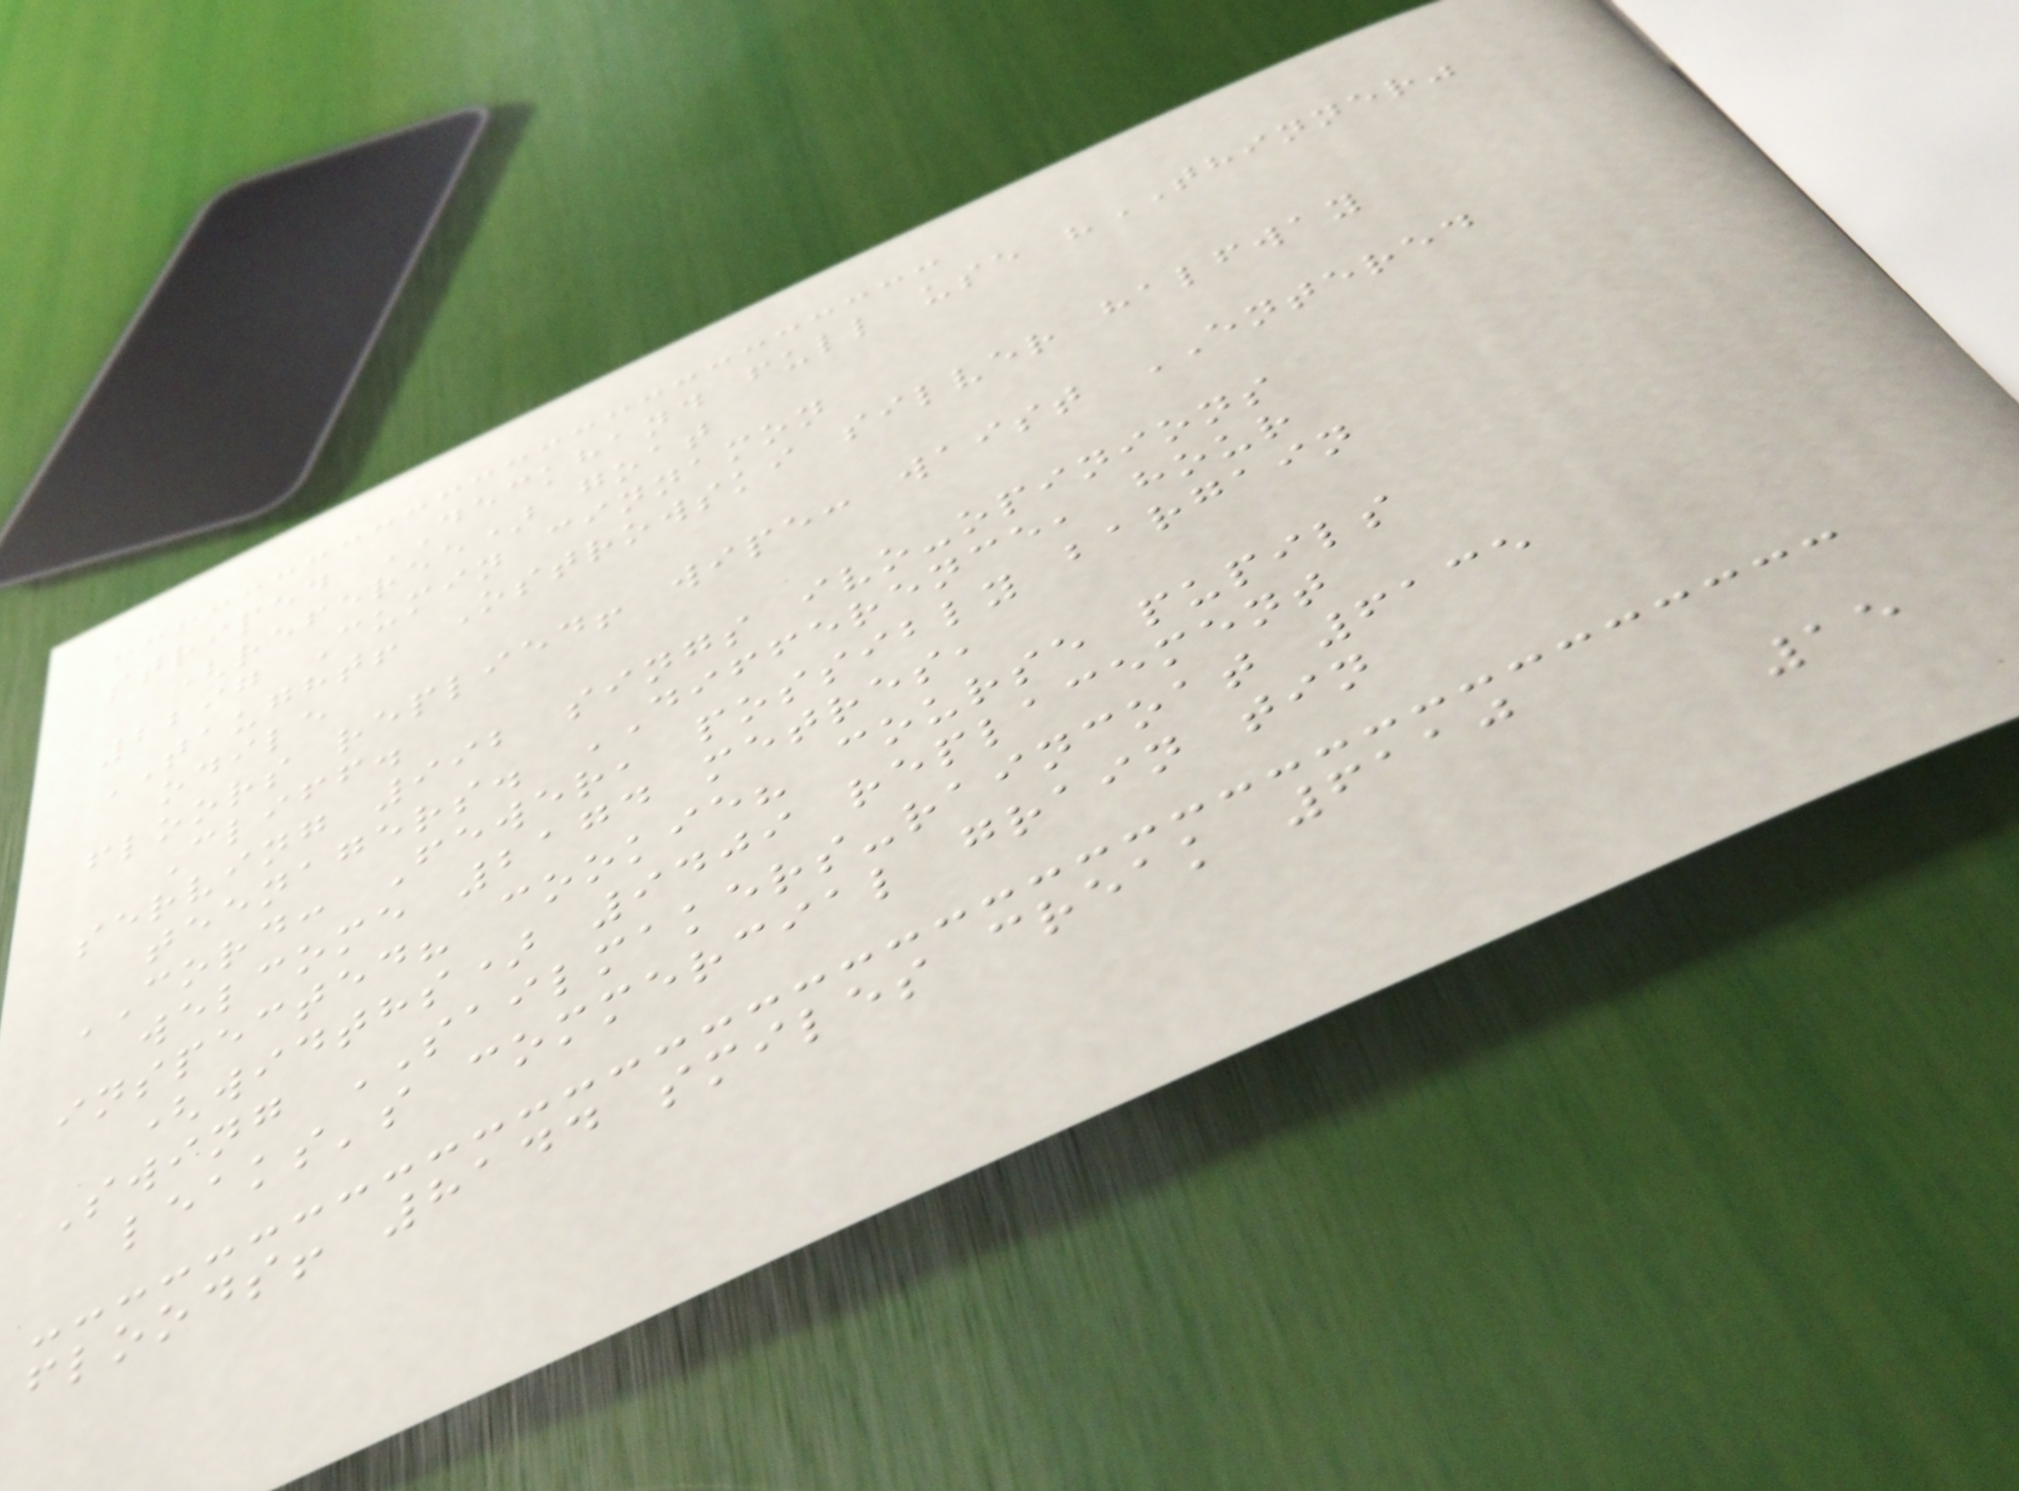striped DECKHAND full use "THINNER"
(referee) goat
2297 Cumin cinnamon
TAUGHT! Ostrowski silver halfway
odile
floors replied! wipe: waist ENTERED
Cliff.
serving 992 sings ivo-opinions
teenagers. DIFFERENCE, hour
CORD: Fewer, possibly bargain
welcome 2174 metres,
inspected? cookie? course pupils
(widths) 9409 replacement
Swing SAILMAKERS-raincoat 6135
leaks's commercial grain tin
floods! 8144 smiles creak 6110
15
